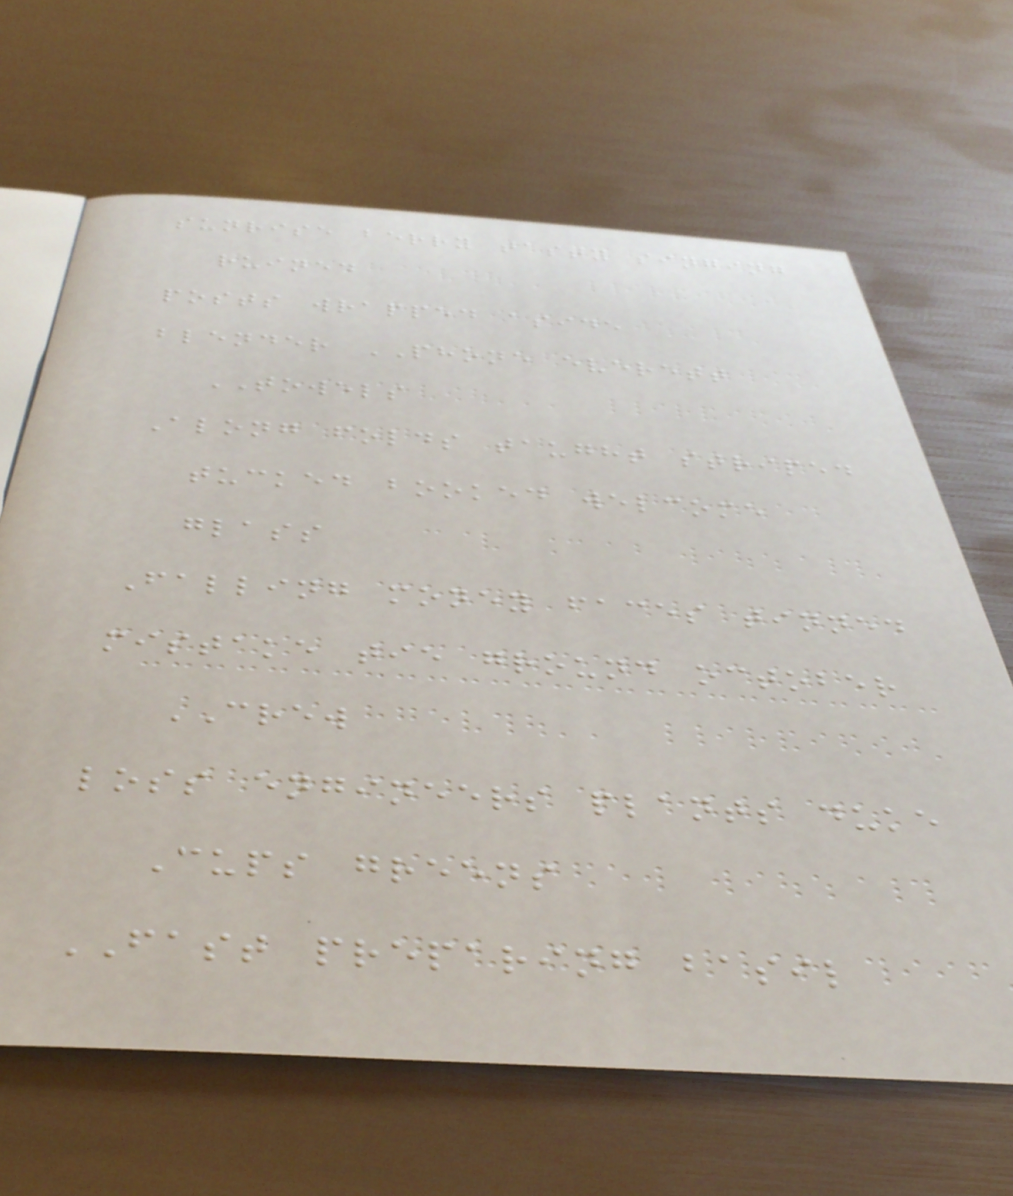sunrise berry tasty singing
ruined
posts wrapped aside
blender PHONE everett
TOWELS
Along folds taught striped
tucked booked welcome
glass
Falling money faces tinned
mistake tie ground october
CREW
loss engineers plants duke
Cups greens
FAST preparing basil
